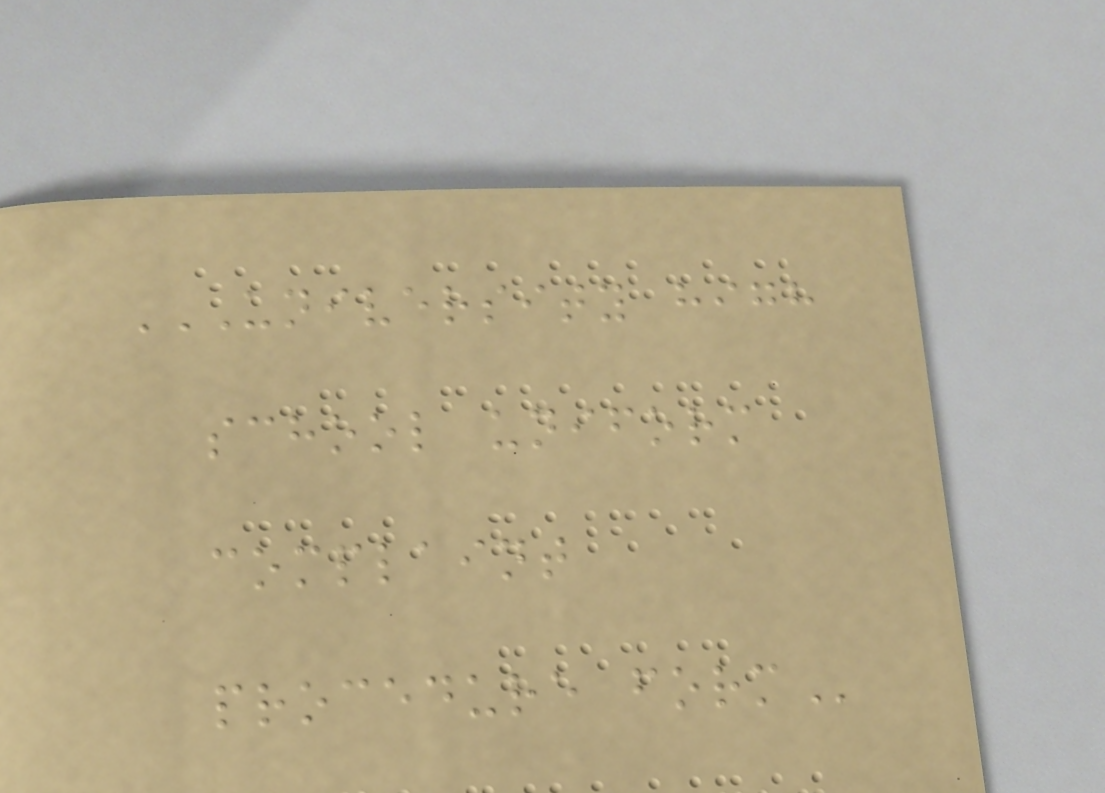UNIVERSITY HIGH
SCHOOL UNIFORM
COMPLAINT
PROCEDURE FORM
